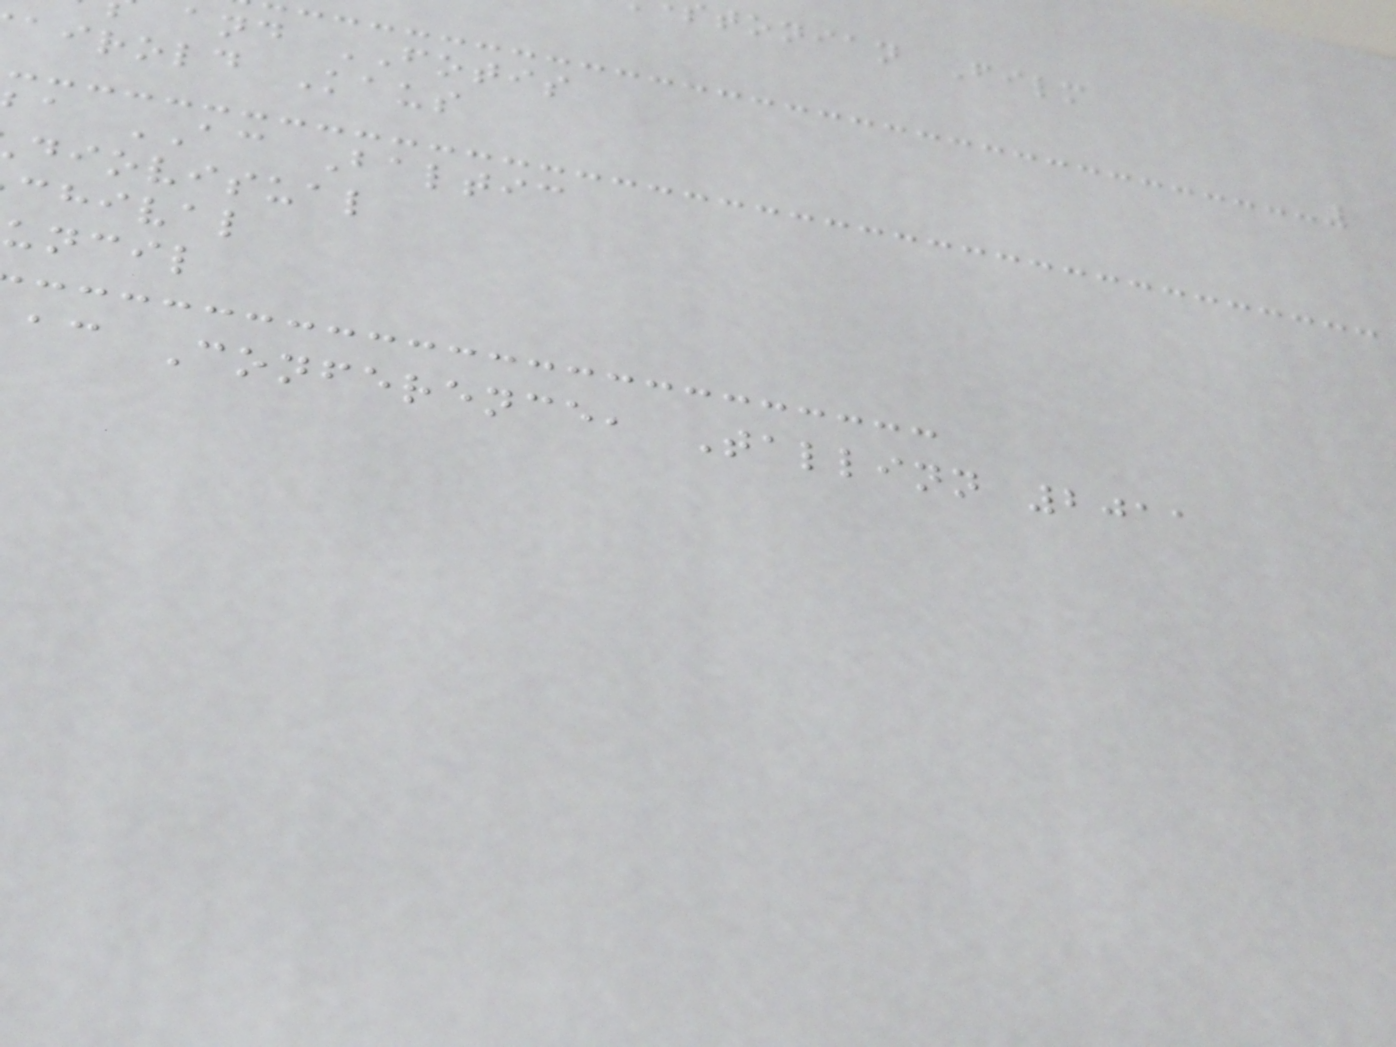tonian Film
and FOTIS
airold Kaus
a AC Baltic
diovisual
chival
uncil
ac Conference, Tallinn 2011
